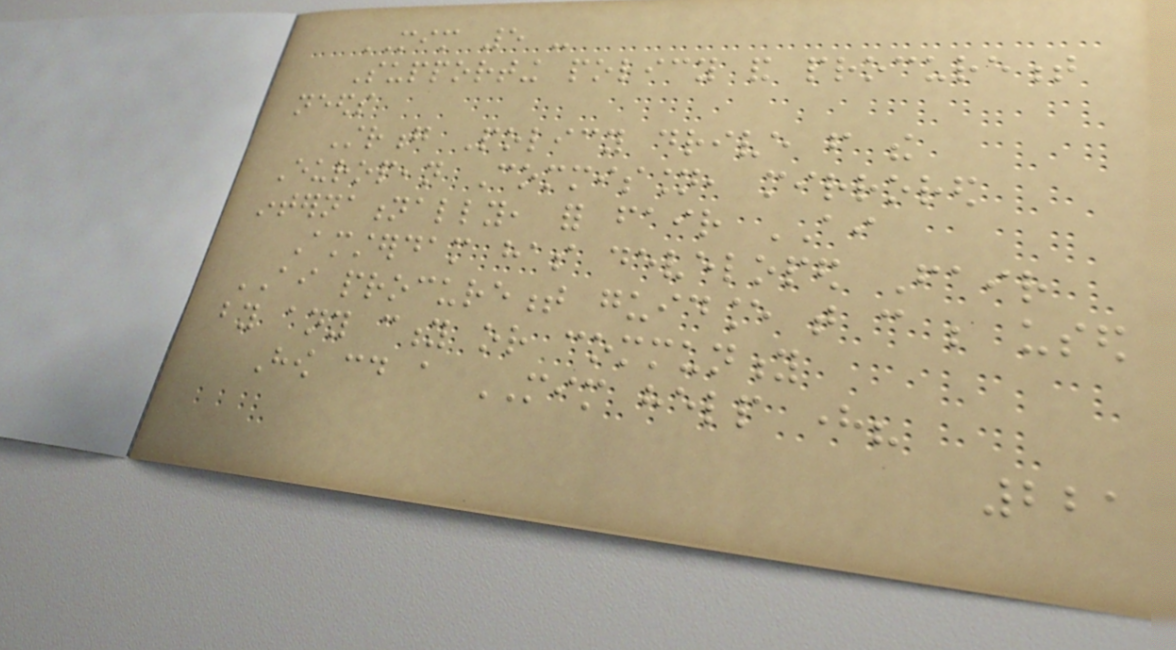MIM 5 -
Supporting policy and procurement
needs
Strong Policy drive from the
European Commission, mirrored
internationally, for fair AI
Amsterdam has developed Fair
AI procurement guidance that can be used
by any city or community
How could a MIM help here?
221
